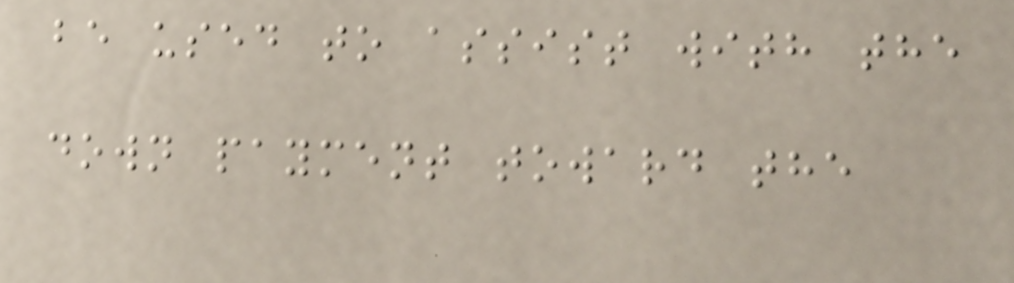be used to assist with the
down payment toward the
